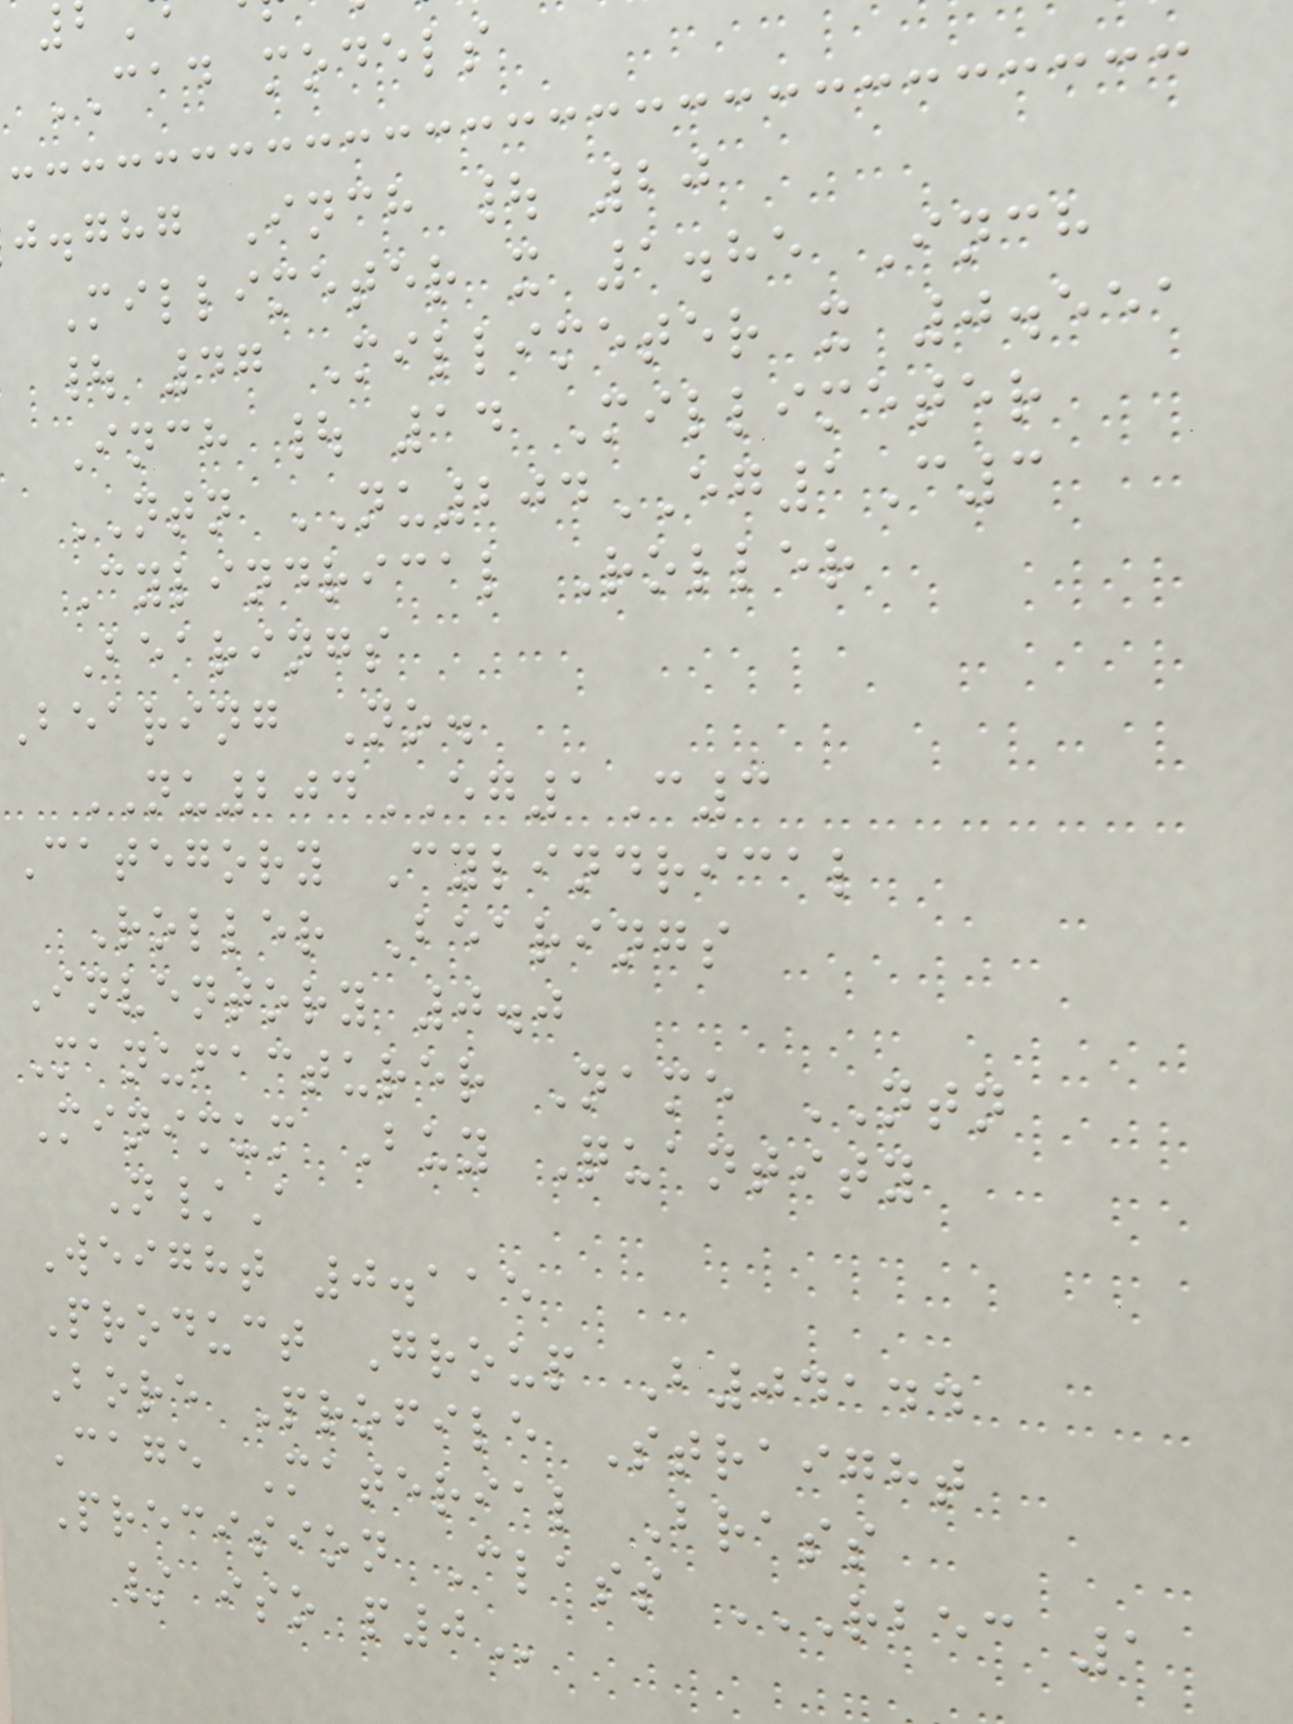CAD models
j.ghg Inch | 20
Millimeter x 1.85 Inch
| 47 Millimeter x 0.551
Inch | 14 Millimeter
NTN NU204EG1C3
Cylindrical Roller
Bearings
Bearing No.
NU204EG1C3
Category Cylindrical
Roller Bearings
Inventory 0.0
Manufacturer Name NTN
Minimum Buy Quantity
N/A
Weight 0.115
Product Group B04144
Bore Profile Straight
Cage Material Brass
Precision Class RBEC 1
/ iso
